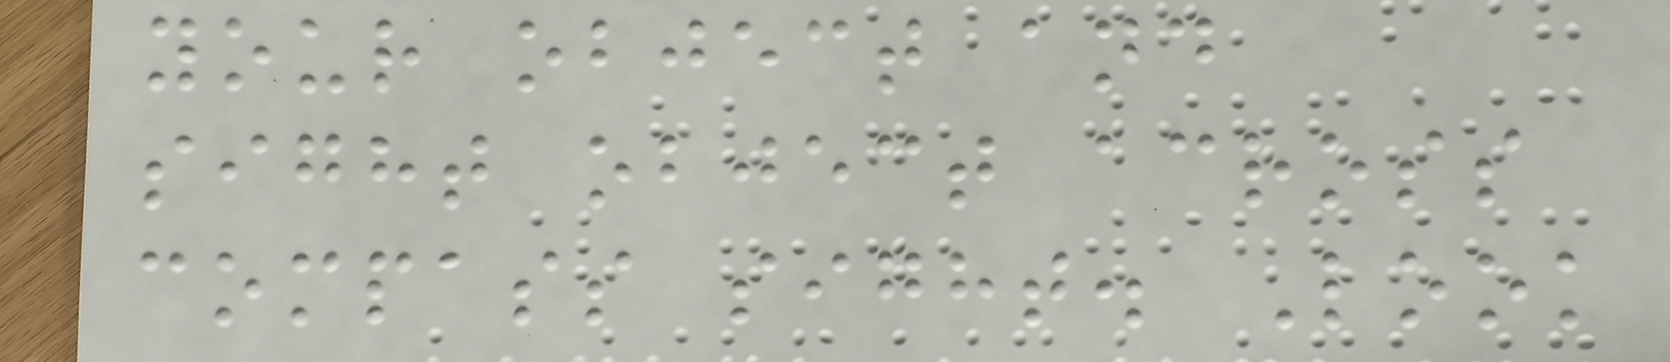your object and
sight object across
compass sight. Look
